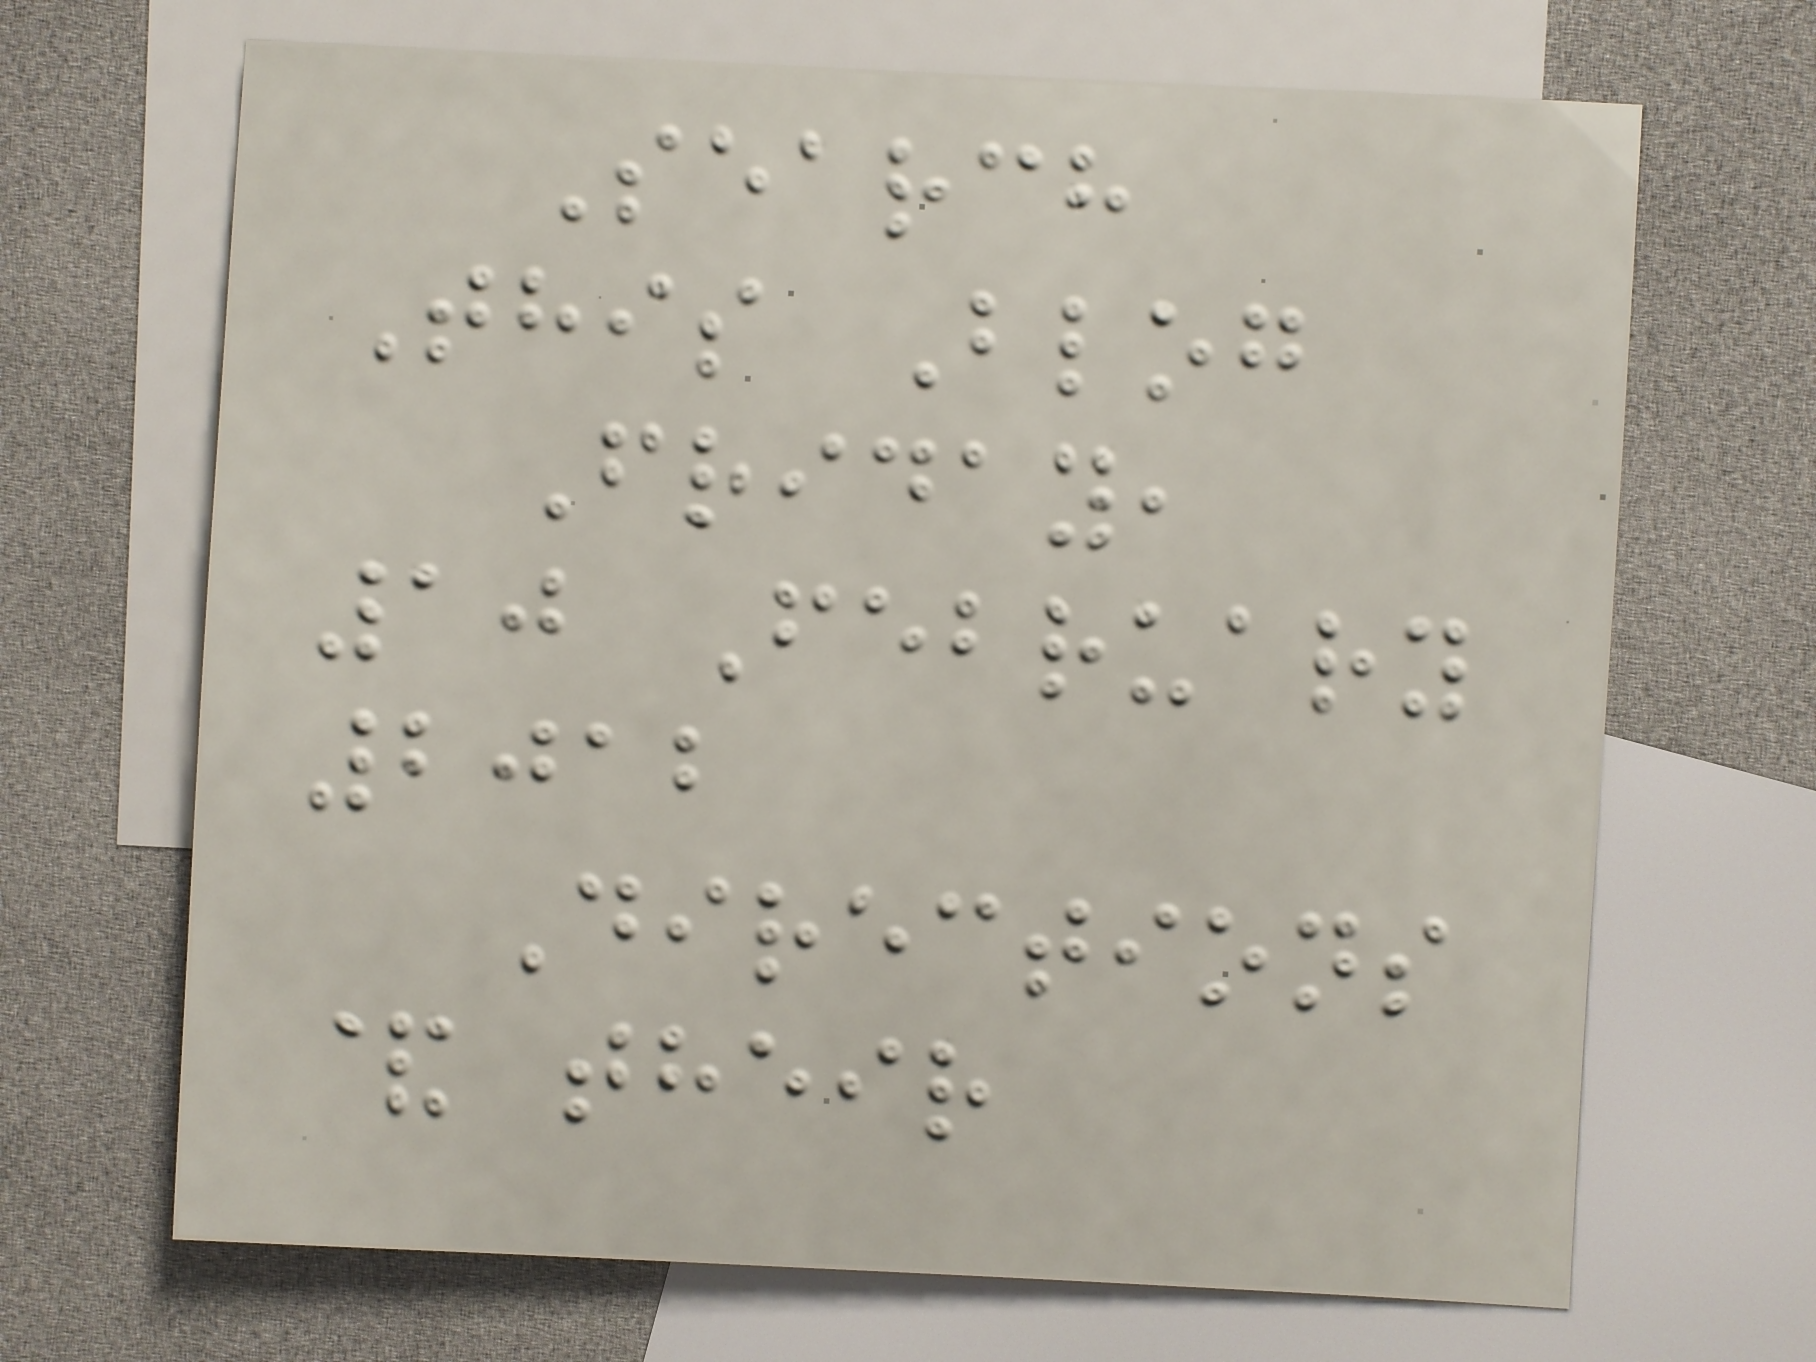Search
This Blog
Friday,
10 February
2012
Directions
& their
